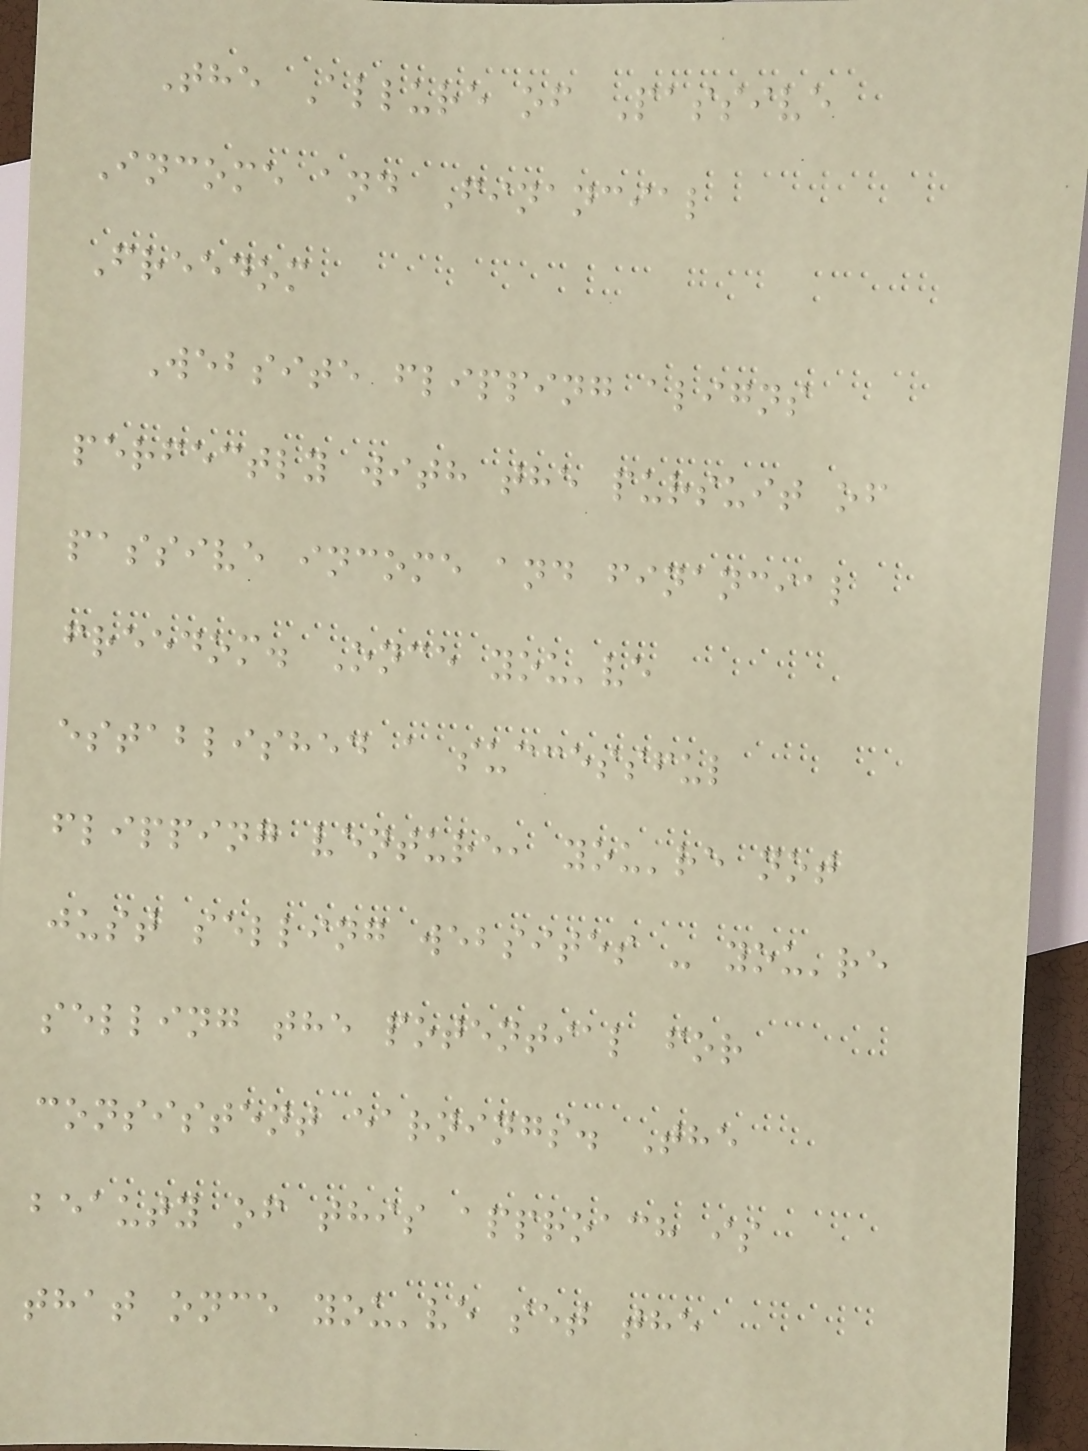The Allure of Passive
Income and Financial
Freedom
Website flipping aligns
perfectly with the pursuit of
passive income and financial
freedom. Once you've
established a successful
flipping venture, you're not
just selling websites - you're
selling the potential for
consistent earnings. The
beauty of this approach is
that once you've set the
